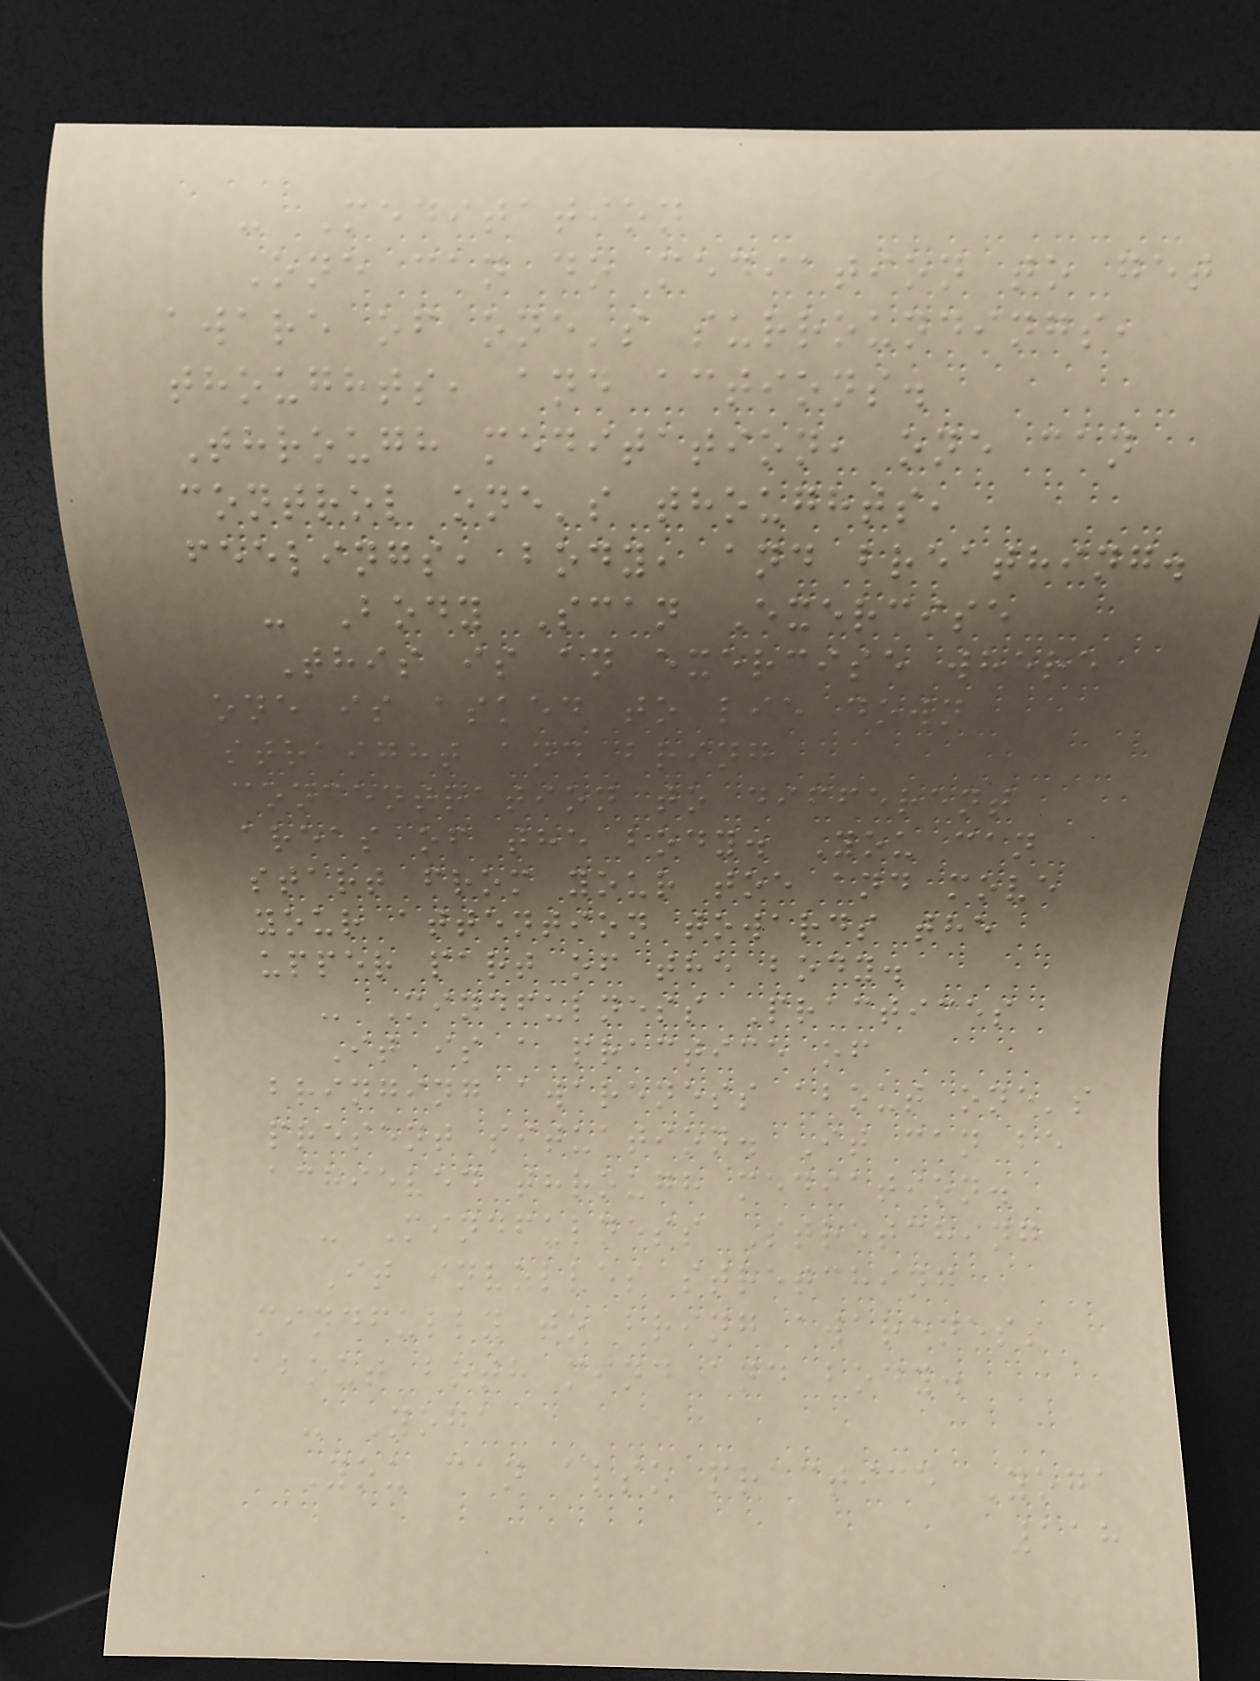- Meditation
One can do mediation to get
aware of one's surroundings,
thoughts, and actions.
Through meditation, one can
control one's thoughts,
feelings, body, and breathing.
- Body Scan Exercise
This is an exercise where
one is asked to lie down
straight and bring
concentration to different
areas of the body. You can
start from your toe and move
your attention towards the
upper part of the body.
- Mindfulness Practices
It is a practice of
bringing awareness about one's
present situation. It can be
achieved through mediation.
- Mindfulness Stretching
It involves stretching
mindfully to bring awareness
about both mind and body.
- Yoga
You can also practice Yoga
118
